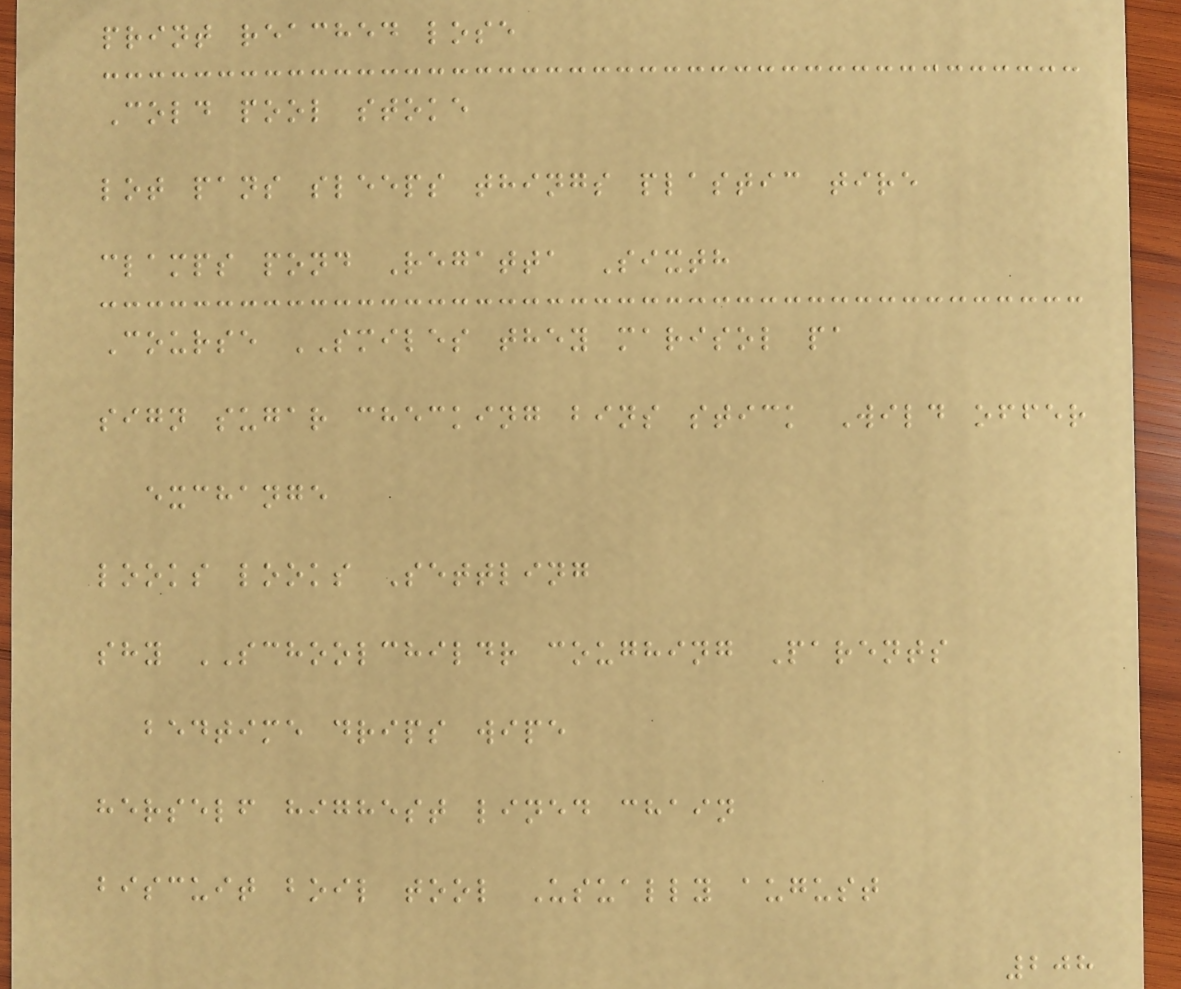print reached lose
Cold pool stoke
lot pans sleeps things plastic tire
clamps pond Regatta Sixth
Course SMILES they marisol pa
sign sugar checking bins stick Wild offer
exchange
looks looks Settling
shy SCHOOLCHILDR coughing Parents
bedtime drips wipe
herself highest lined chain
biscuit boil tool Usually august
208
